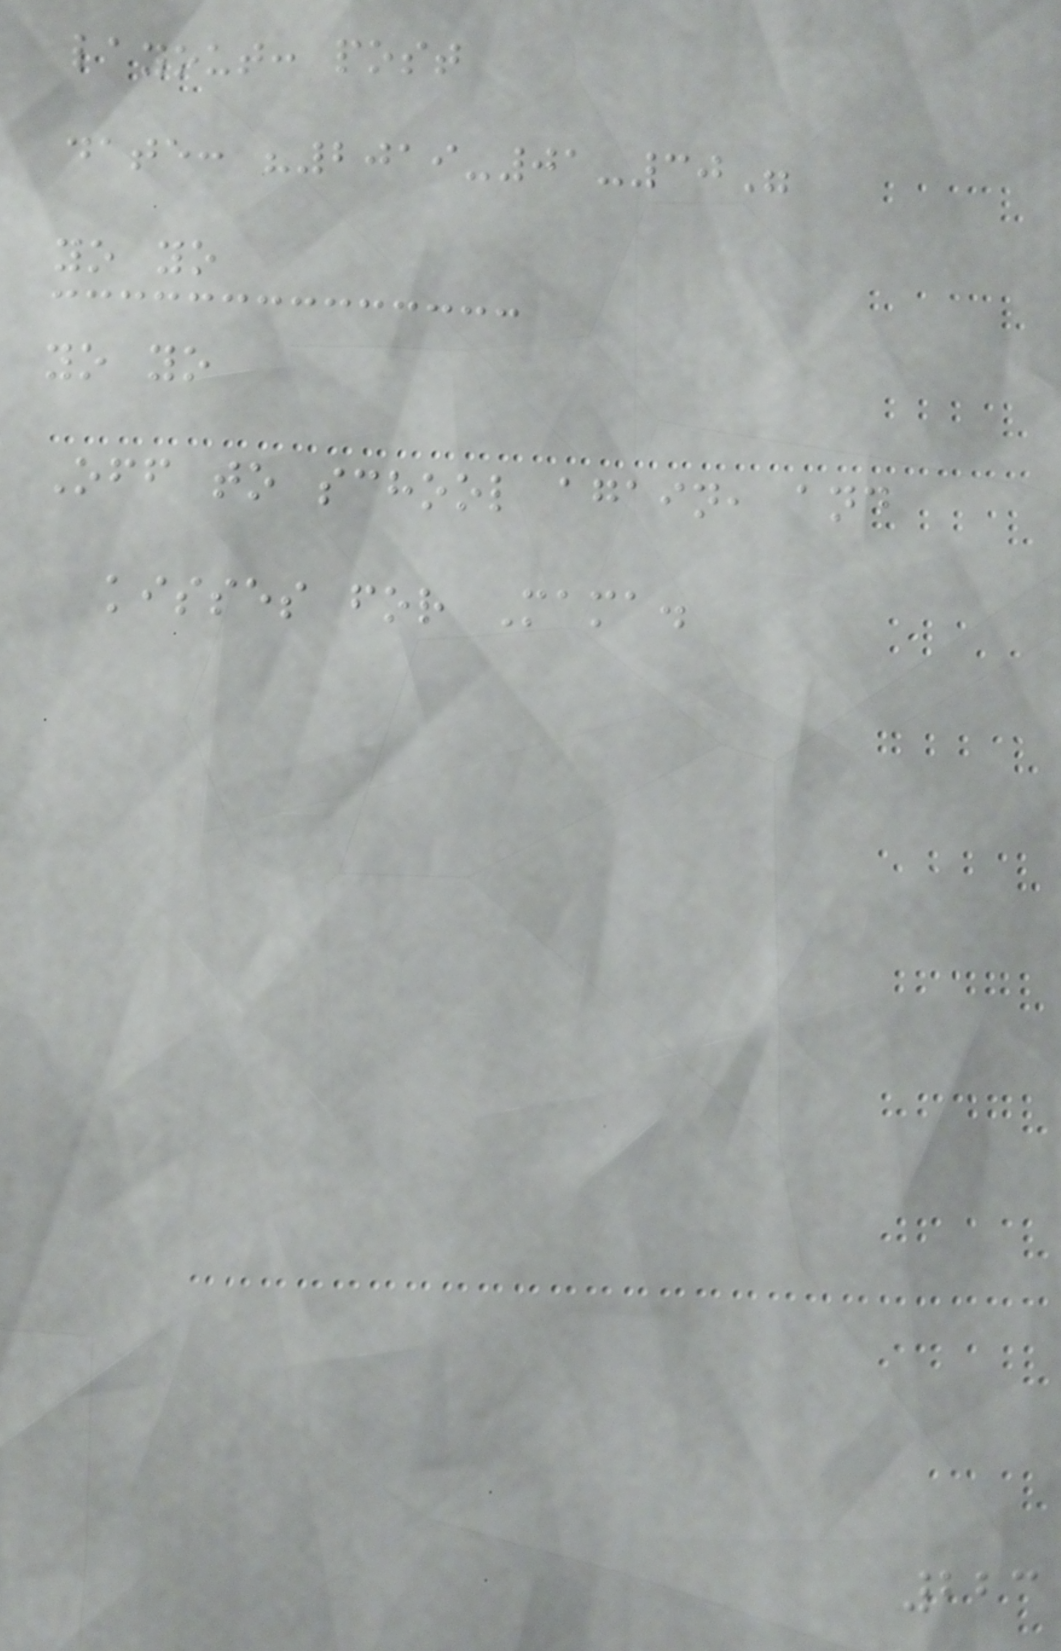layout: post
date: "2019-01-30"
yo yo
yo yo
Off to school again, and
kisses for Mama.
223
